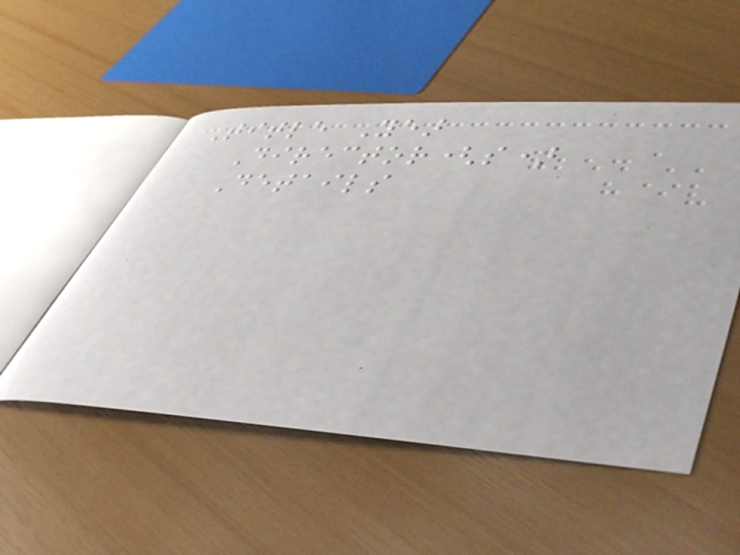Title Year
Director(s)
Details
